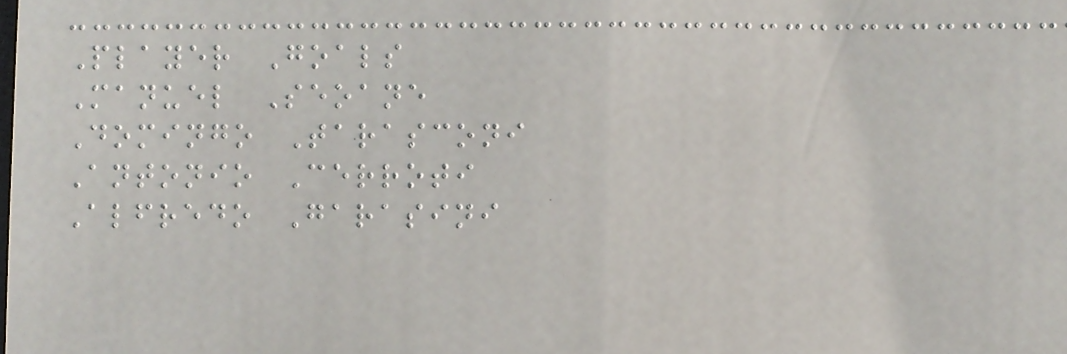Player Goals
Manuel Seoane
Domingo Tarasconi
Antonio Cerroti
Alfredo Garasini
